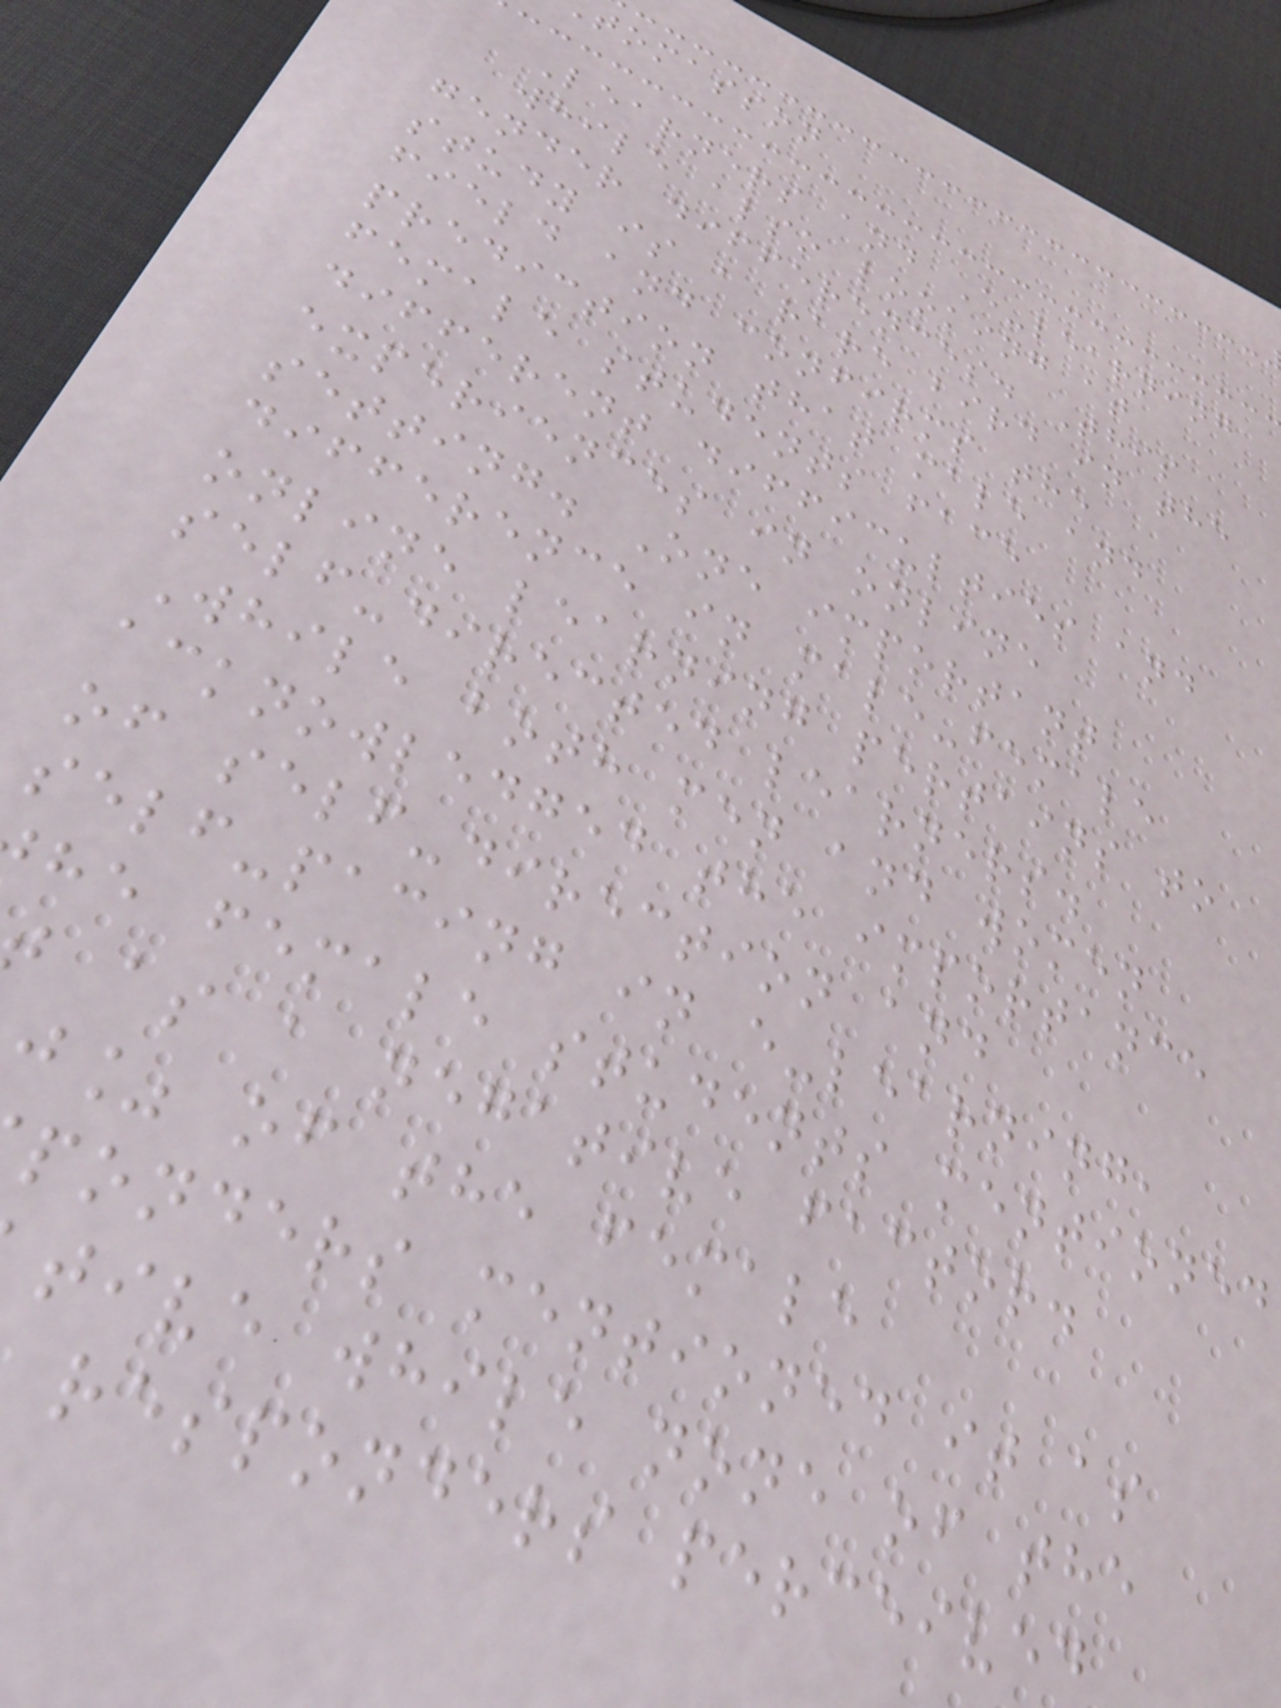tomasson
Learners and E-learning
while also looking at
gender differences. This
study is a rare bird in the
field and confirms the
prediction that male and
female students face
different difficulties and
experiences in online
setting. One important
difference in male-female
online learning pertains to
self-directed learners.
While both men and women
acknowledged the importance
of self-direction and
self-pacing in e-learning,
he female students mentioned
as a negative factor.
j% of the female
ponders mentioned it as
tive while none of the
responders perceived
